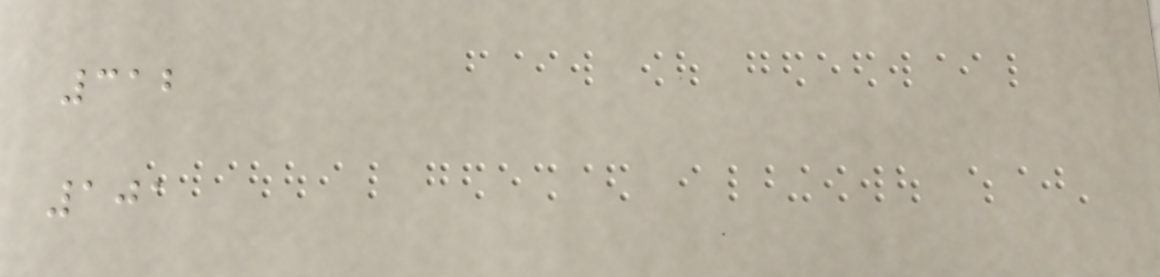312
101
